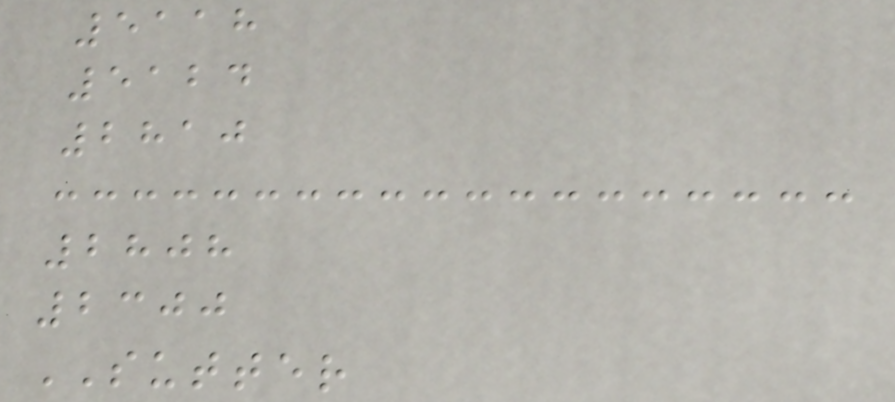5118
5124
2810
2808
2300
SUTTER
